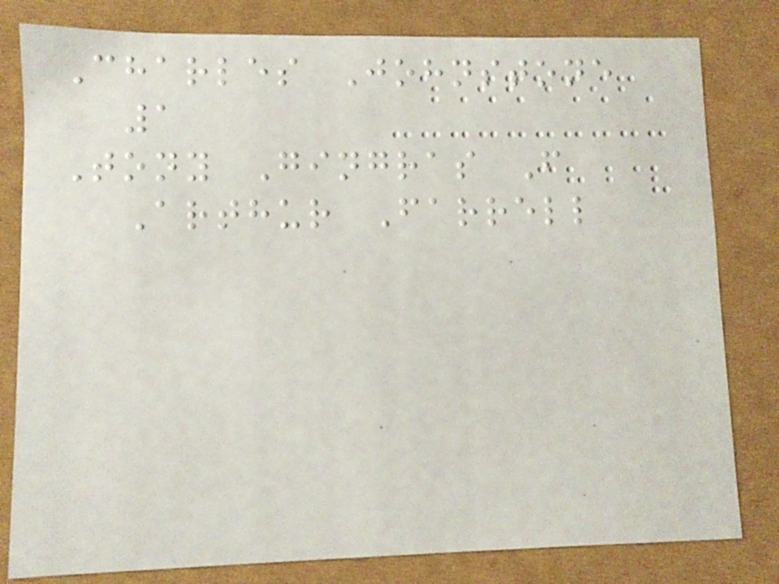Charles Johnstone
1
Tony Gingras F
Arthur Farrell
